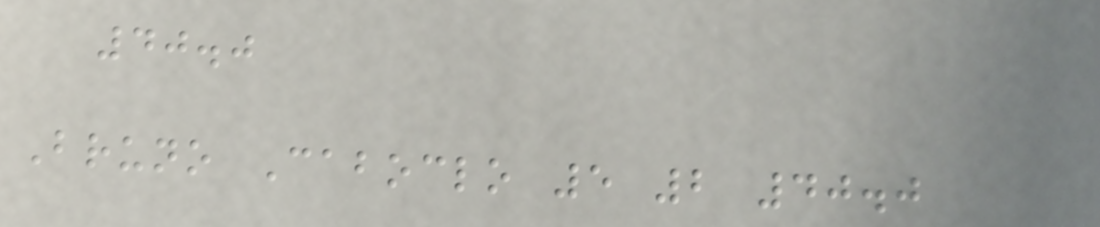40.0
Bruno Caboclo 5 2 40.0
